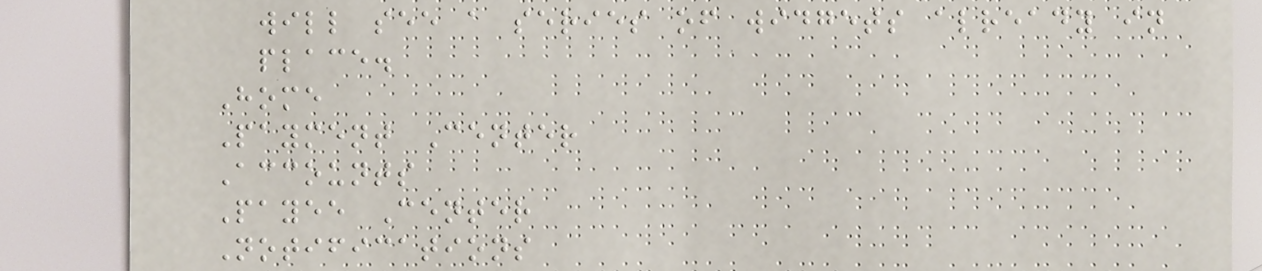will see a series of widgets already in
place.
Home
Payment Center
Accounts
Payee Center
Notifications
